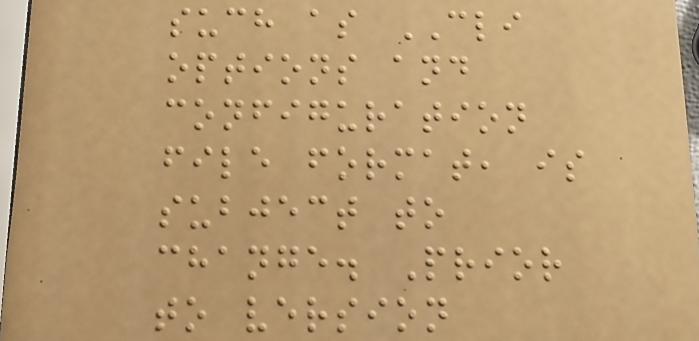such as CLI
options and
configuration
file format, is
subject to
change. Prior
to version
